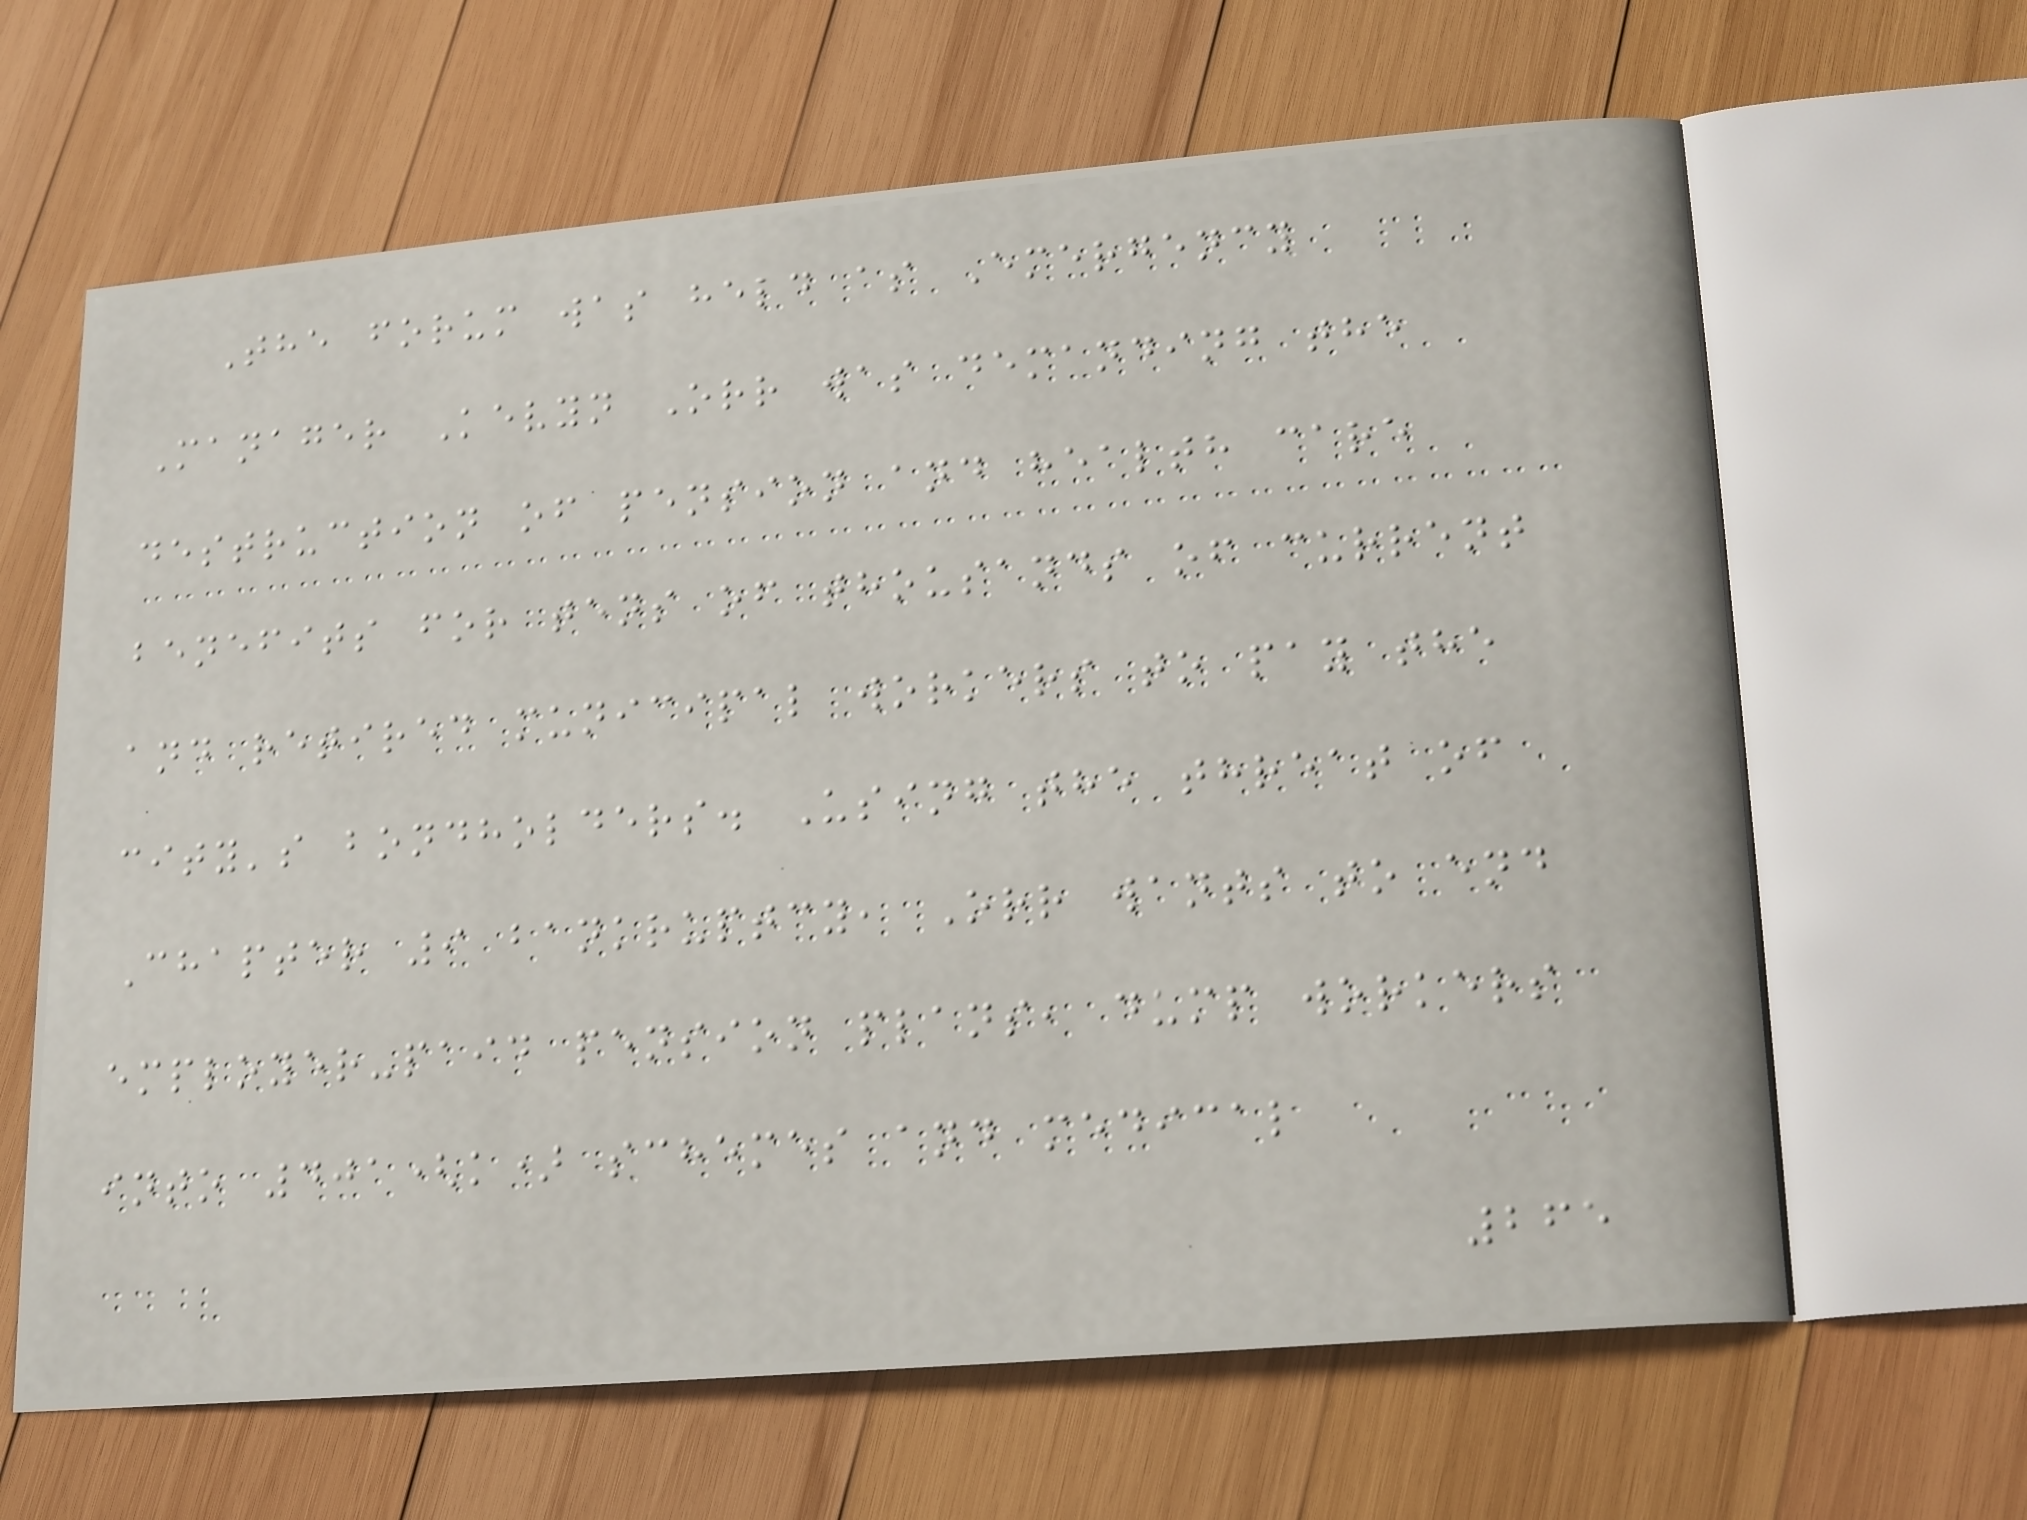The forum was held as Emergency
Manager Kevyn Orr was demanding the
destruction of pension and health care
benefits for tens of thousands of current
and retired municipal workers to pay the
city's bondholders. Using the threat of
Chapter 9 bankruptcy, Orr wants to end
employer-paid pension plans, dump workers
into 401(k) schemes and medical
265
